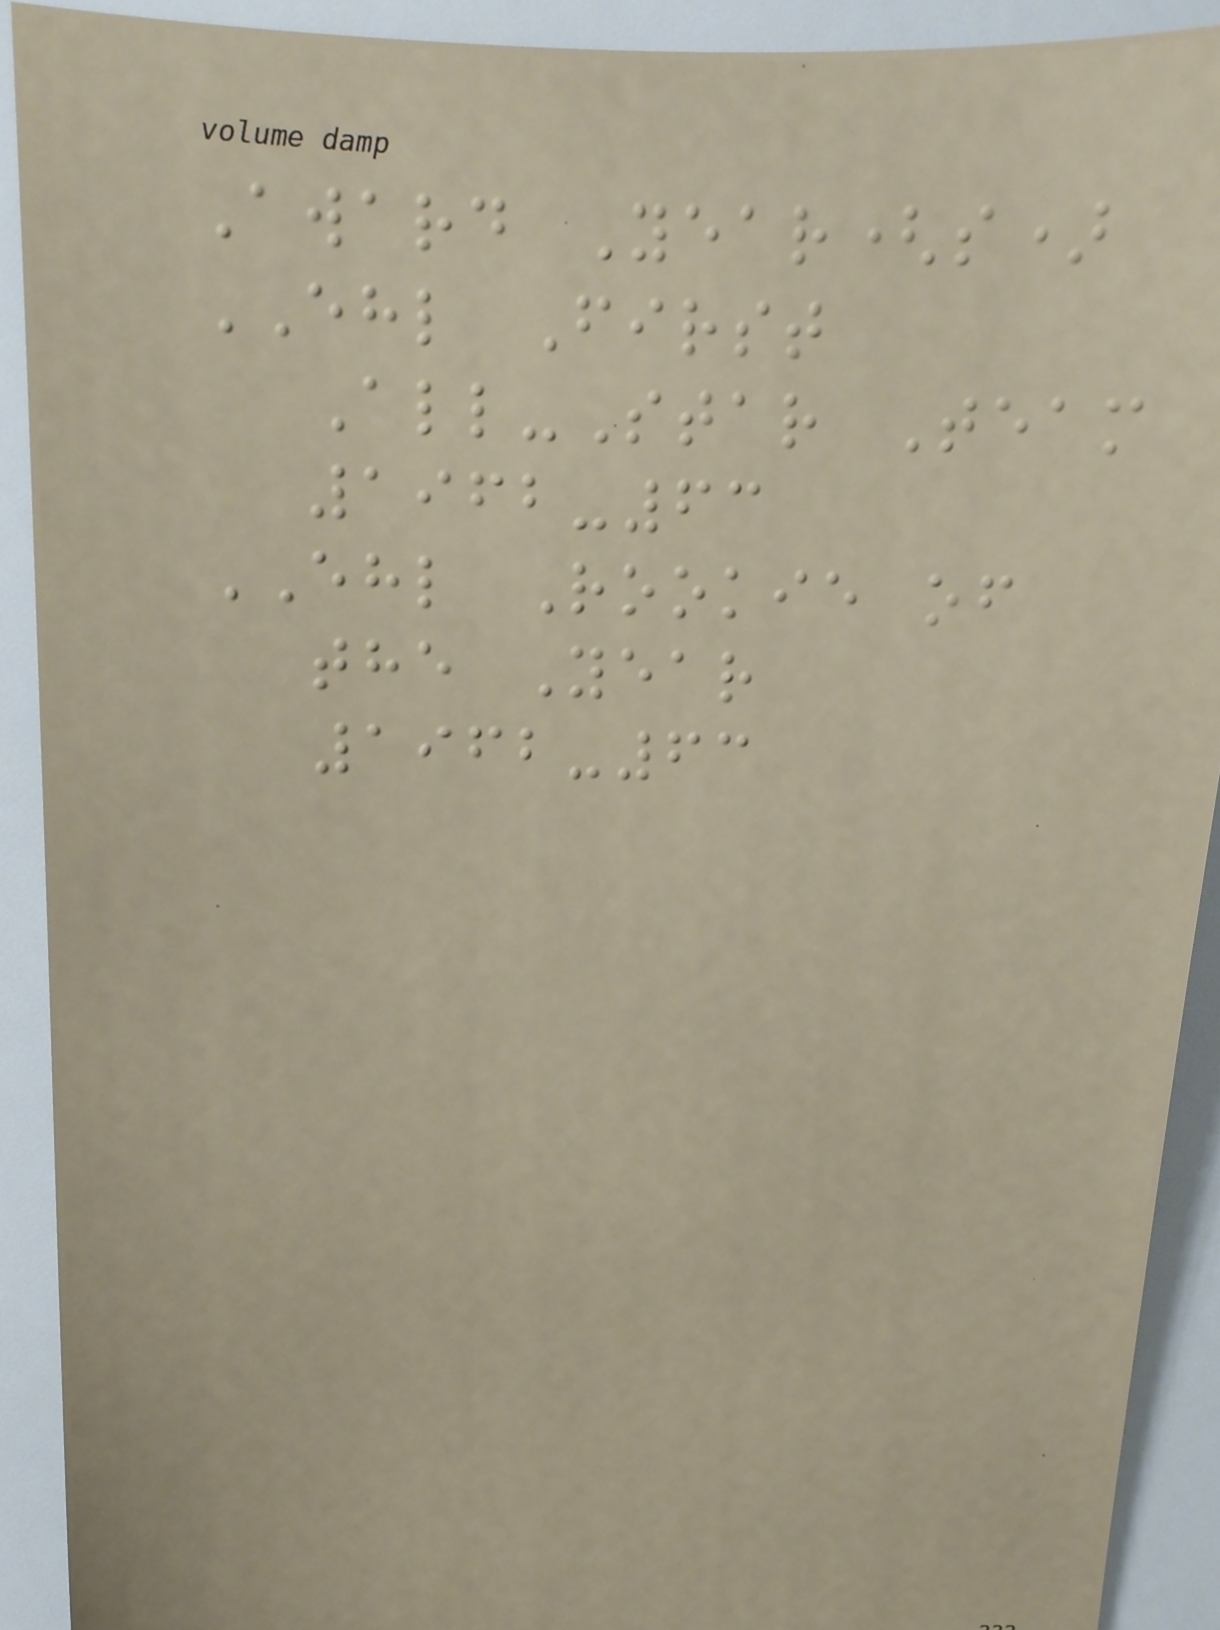Award Year(s)
EHL First
All-Star Team
1962-63
EHL Rookie of
the Year
1962-63
